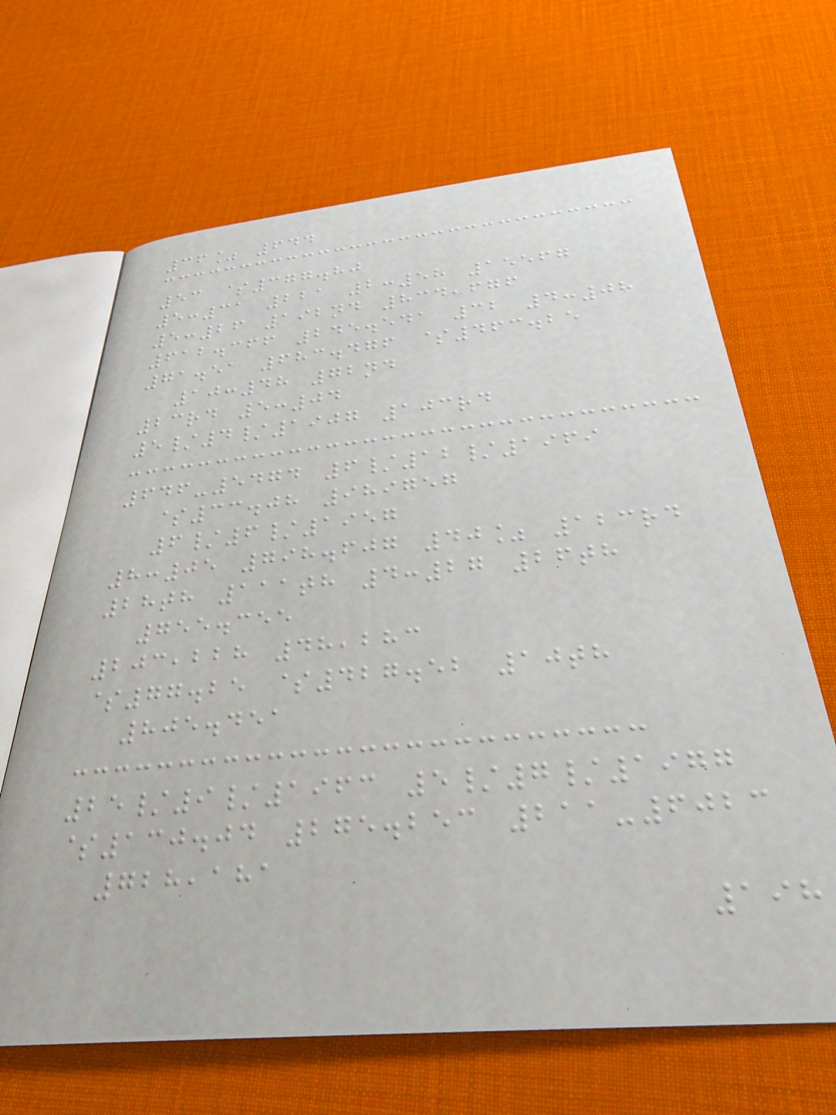36% 644
53 $377.80
5:31 221 2:58 15567
5:26 192nd 834,676
612.366 245.541 32 4:08
71.51 683.476 $463.25
10:48 72nd
23rd 5:04
5/4/1907 103rd
646-5474 6/12/1969
$33.08 989757
6/6/1957
8:05 798.607 40% 123rd
28th 111th 4:27 26th
755.355
203,228 48,283
$77.25 $427.52 10th
805.451
25/9/1963 5/7/1977
$130.04 275.253 211-6023
728,181
198
